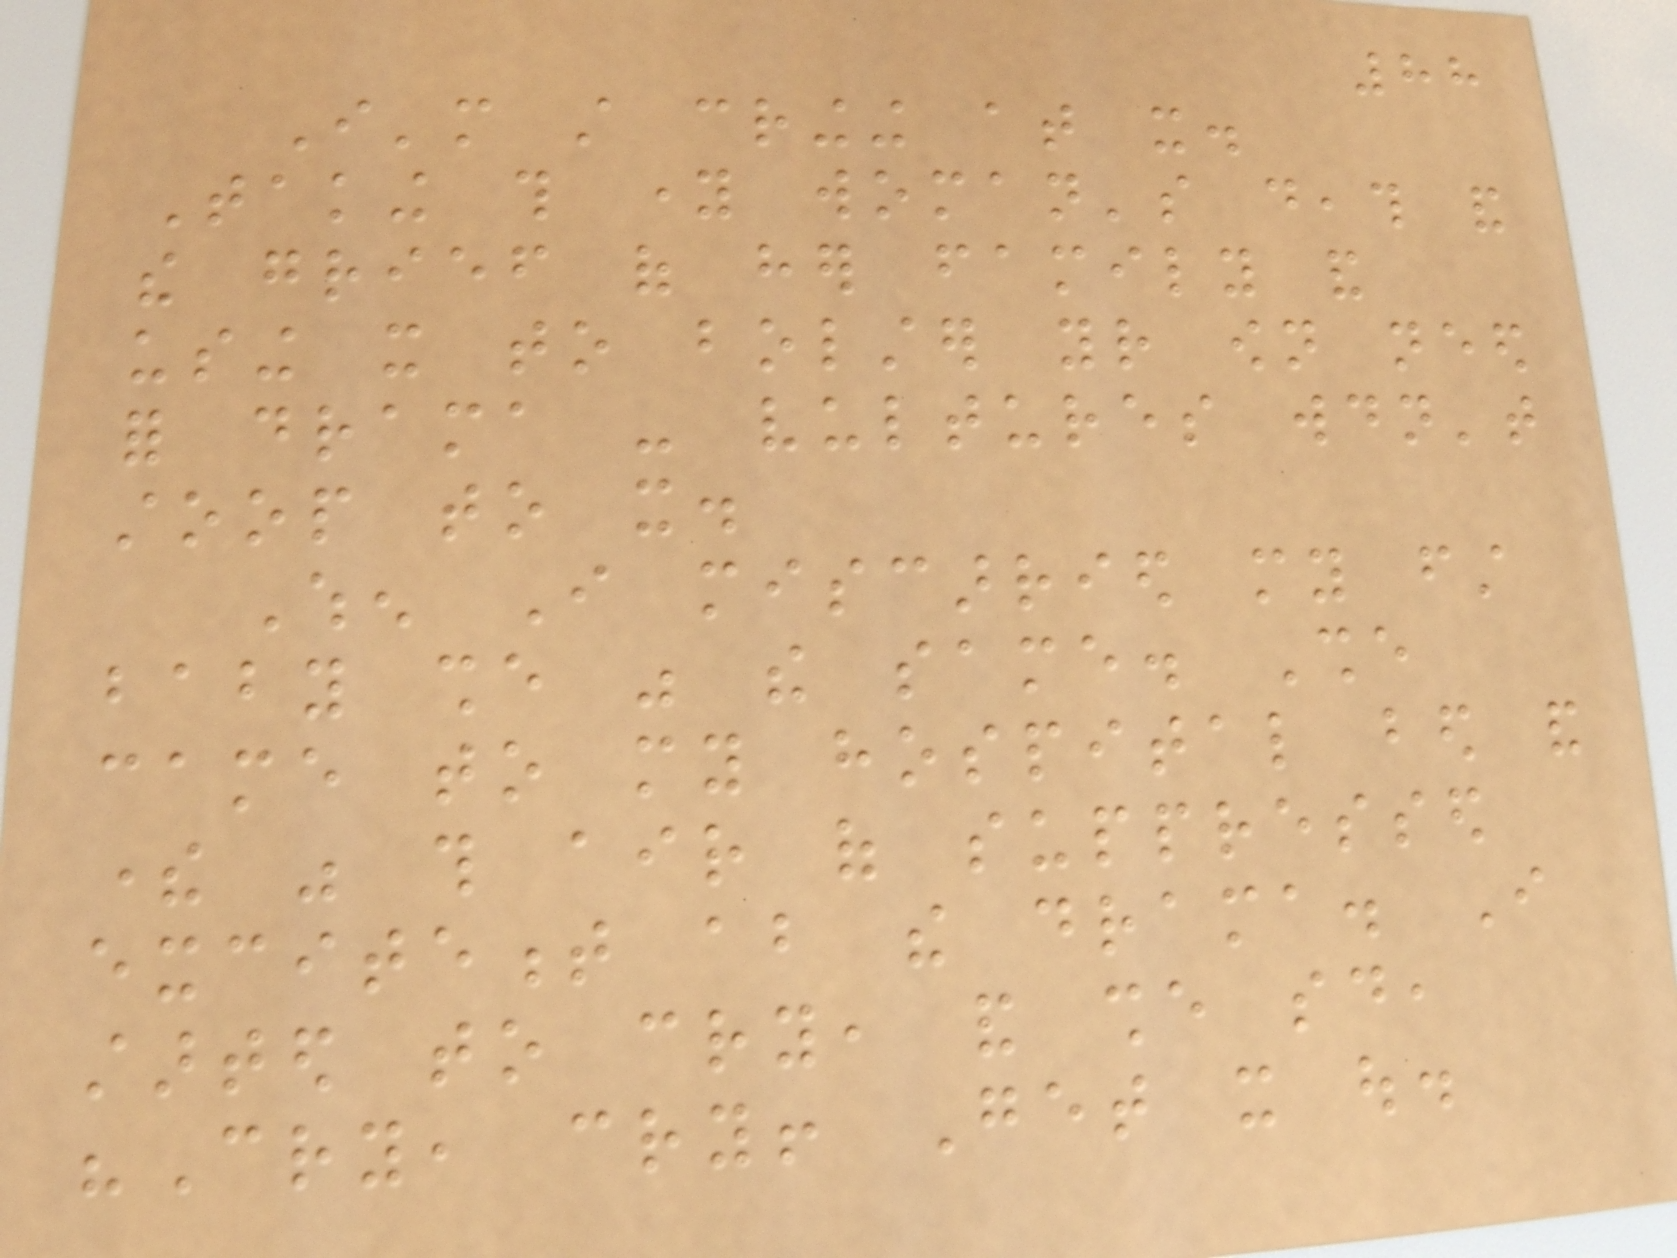88
I'm still cringing at it.
Taking this young woman's death and
the grief of her family and
using it to bolster your own need
for drama - vultures wouldn't
stoop to it.
When I miscarried my first
baby she was the same. She
came to my hospital bed and
there was this air of suppressed
excitement about the drama. I
started to cry, and she said,
"Cry, cry! Get it out.
